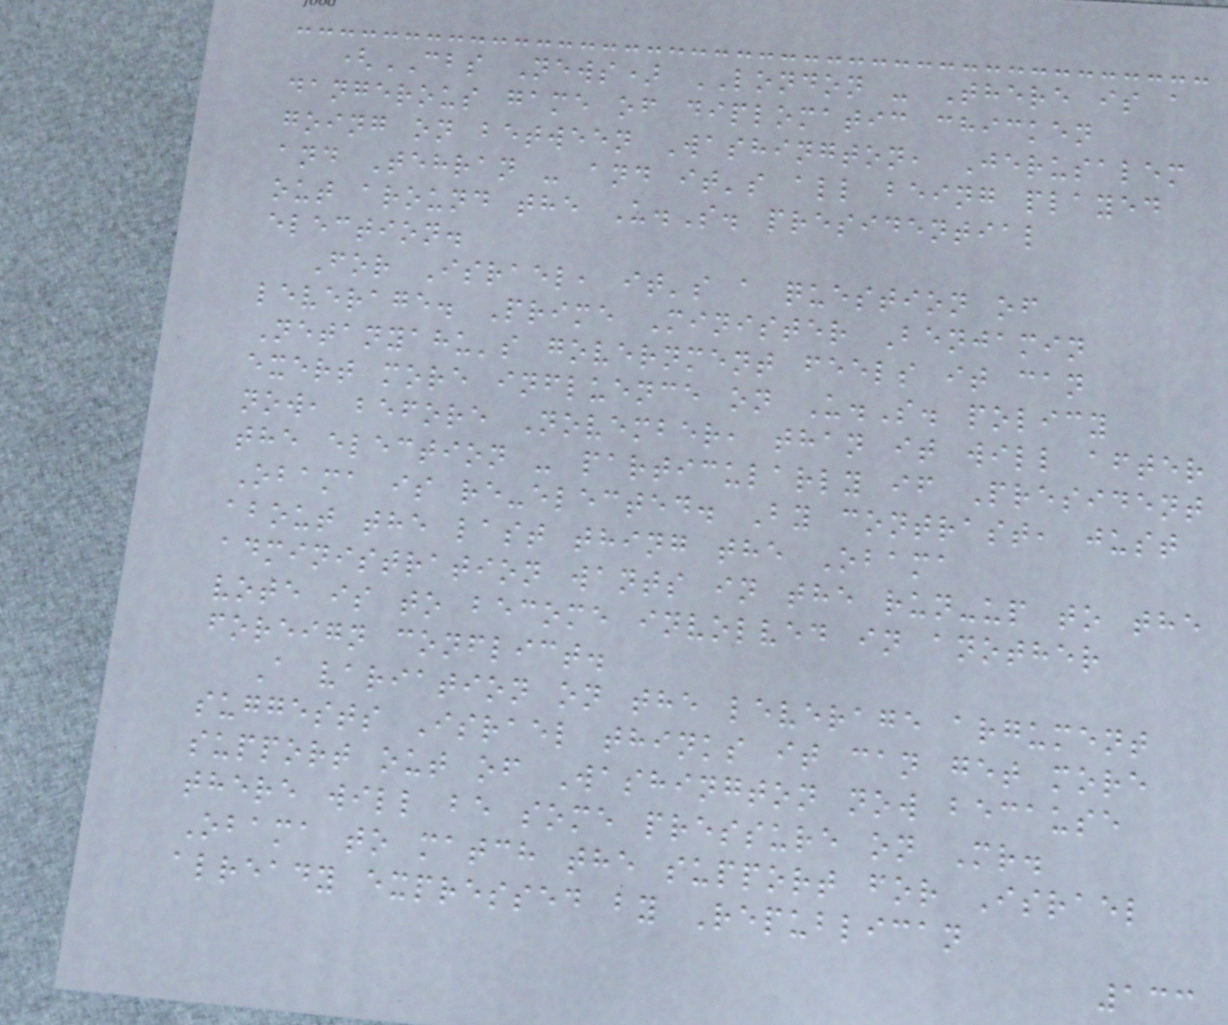(CBS News) LONDON - There is a
dangerous game of diplomatic chicken
going on between Washington, Jerusalem
and Tehran - and it's all being played
out around the U.S. presidential
election.
For Israel, it's a question of
leverage. Prime Minister Benjamin
Netanyahu's government feels it can
exert more influence on U.S. policy
now, before November, than it will after
the election - particularly if President
Obama is re-elected. By contrast, just
about the last thing the Obama
administration wants in the run-up to the
vote is to become involved in another
foreign conflict.
A variation on the leverage argument
suggests Israel thinks it can get more
support out of Washington now because
there will be some pressure on Mr.
Obama to match the support for Israel
already expressed by Republican
133
